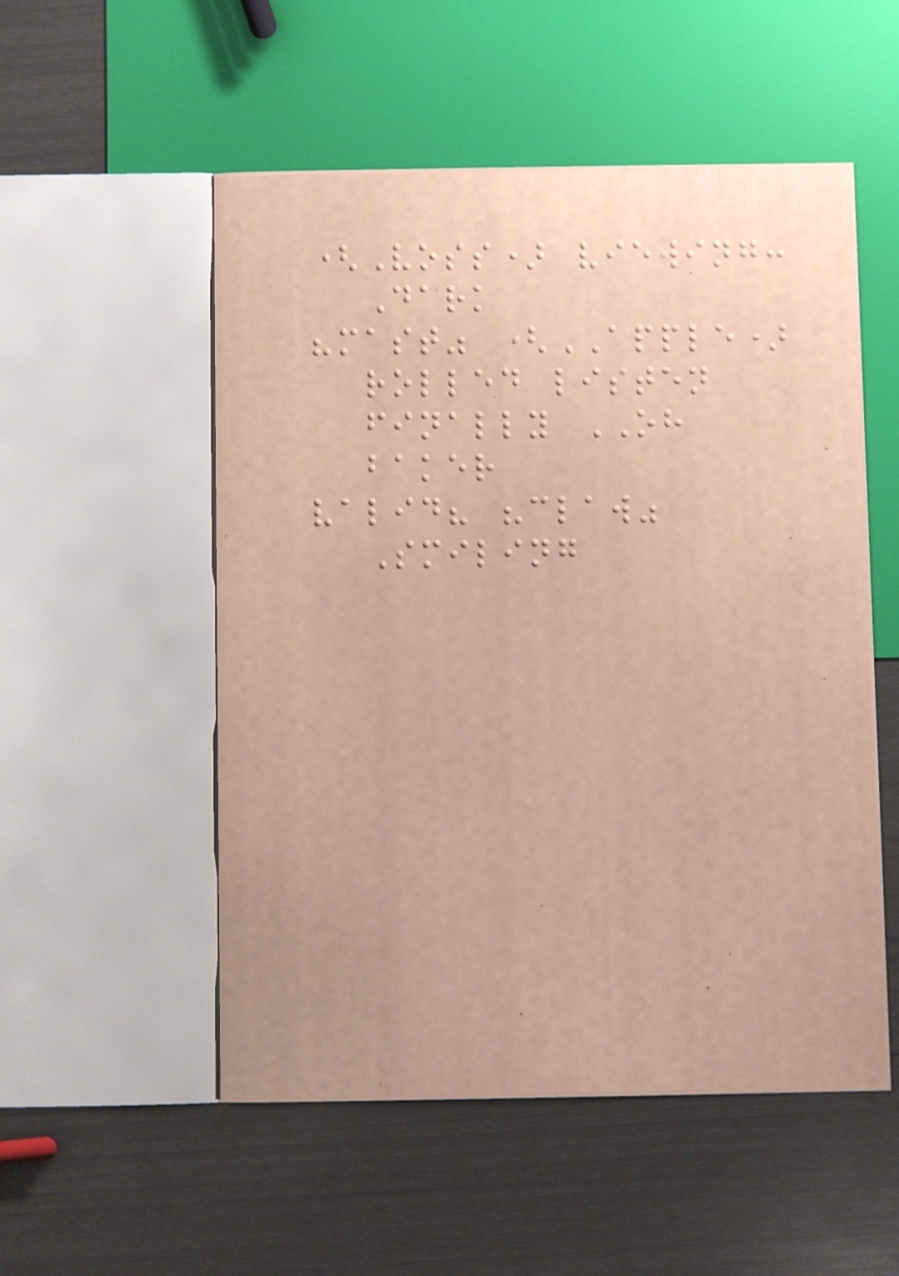(Voss) viewing:
Dark
"mast" (APPLE)
rolled listen
finally OH
baker
valid? "claw"
Smiling
